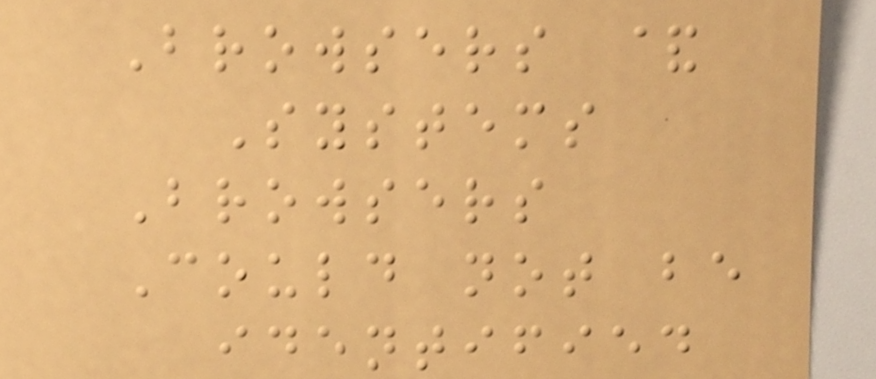Browsers &
Systems
Browsers
Could not be
identified
